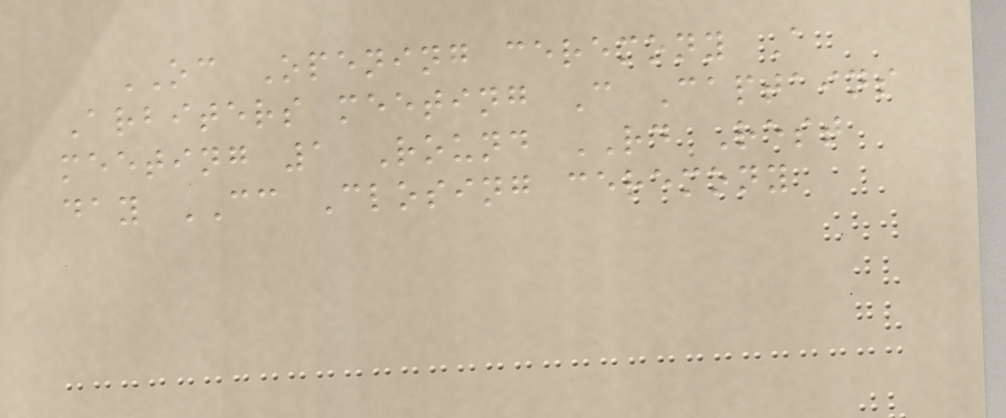OC Opening ceremony A
Arbiters meeting C Captains
meeting 1 Round RD Rest
day CC Closing ceremony
